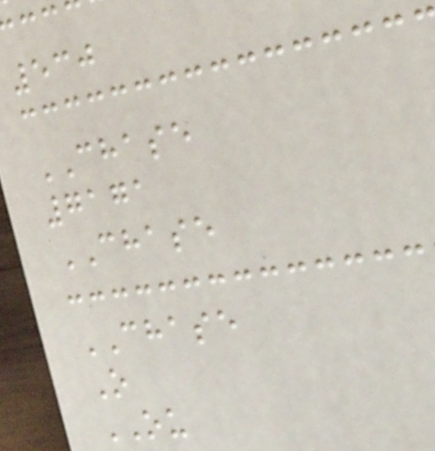530
CHASE
7171
CHASE
CHASE
O
OU
